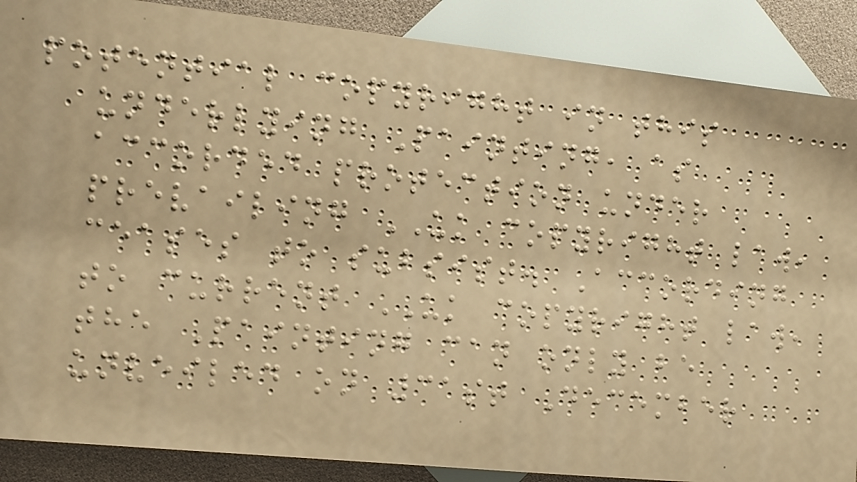potential copyright in this
underlying Painting, as
accorded protection under
prevailing UK copyright law,
ceases to subsist. According
to current UK copyright law,
the Painting can only be
unveiled on 31st December
